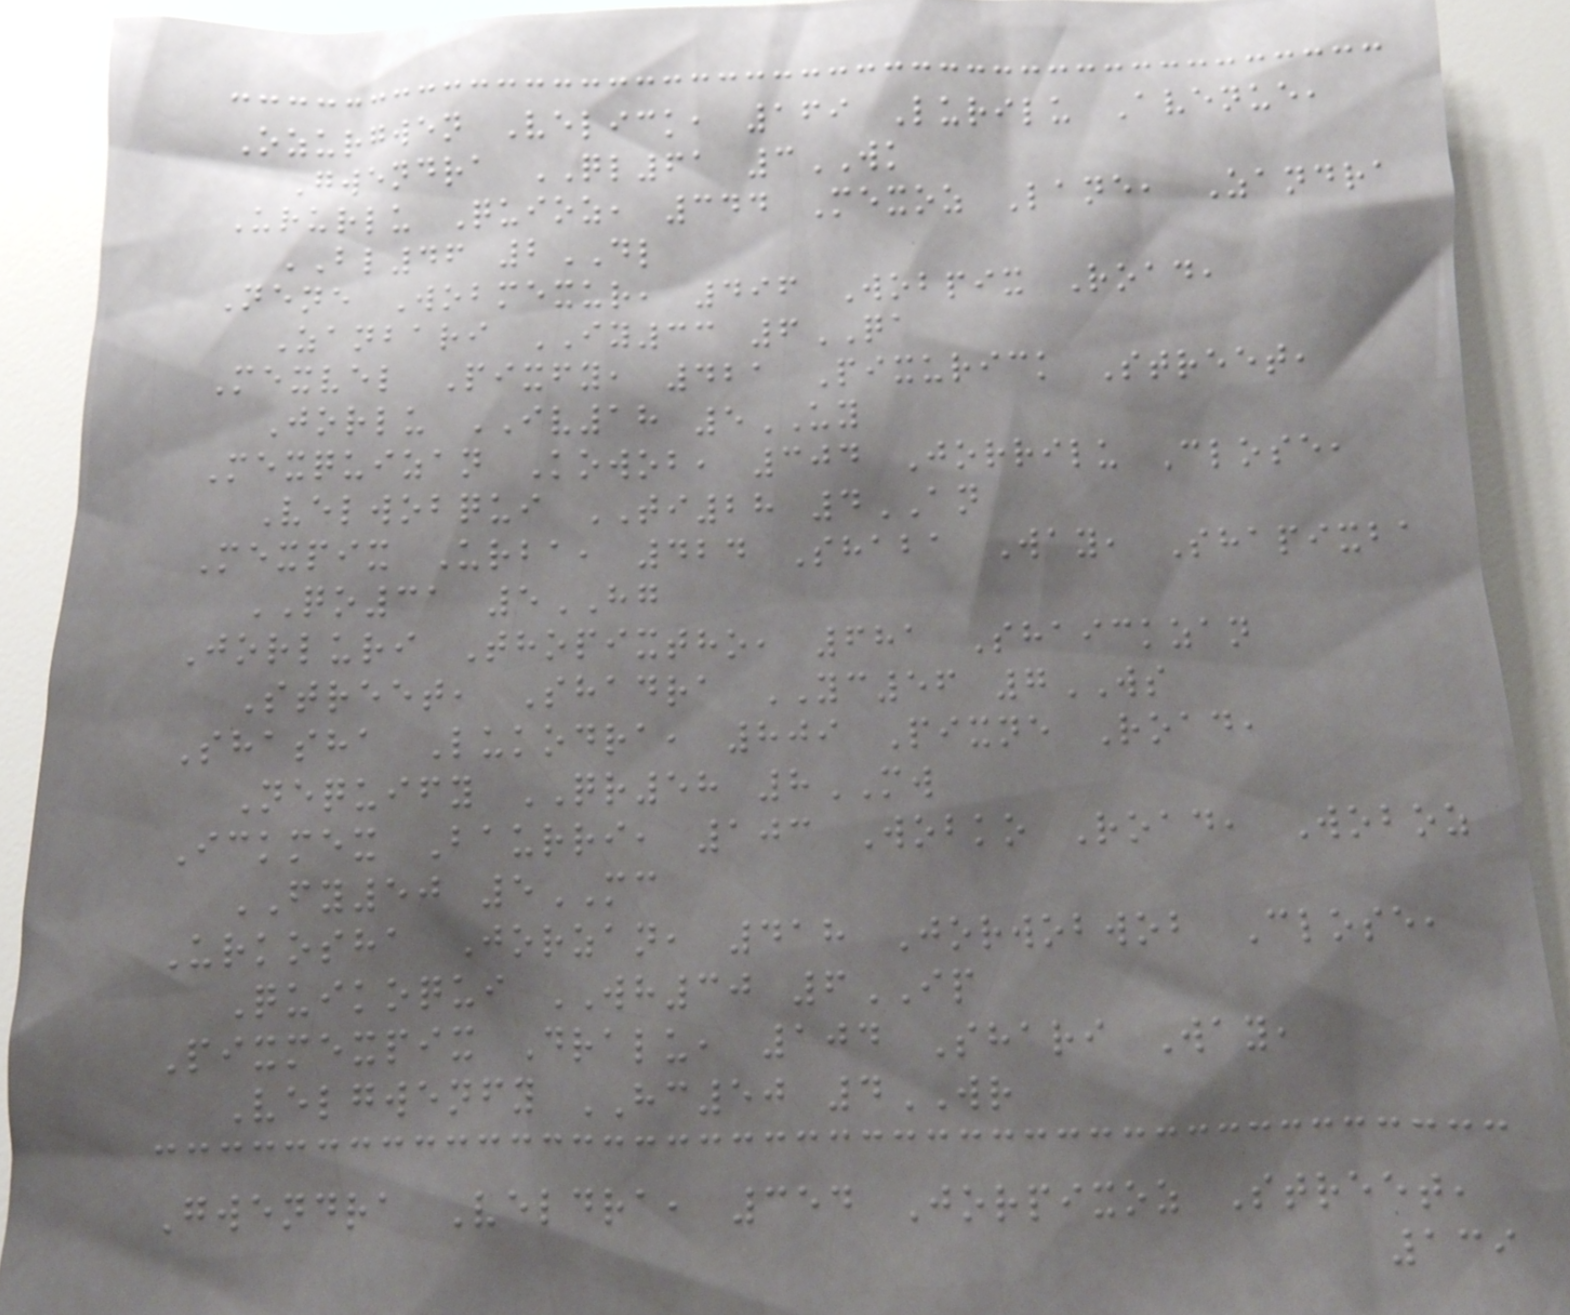Ozurgwen Velick, 169 Lurilu Avenue,
Gwendra QL61 3WK
Ururlu Quioz, 344 Mexoz Lane, Zandra
BL46 2DL
Nene Wobmexur, 496 Wobpix Road,
Zanbari IY33 6QA
Mexvel Pixfy, 421 Pixurick Street,
Jorlu IV18 5UY
Mexquizan Kowob, 304 Jorrilu Close,
Velwobqui TI28 4AN
Mexpix Urba, 424 Shaba Way, Shapixba
QO31 5HG
Jorluri Thopixtho, 681 Shaickzan
Street, Shadra YC56 7WS
Shasha Lukodra, 809 Pixne Road,
Nequify QR58 8MW
Ickmex Baurri, 103 Wobko Road, Woboz
FY50 5MC
Urkosha Jorzan, 418 Jorwobwob Close,
Quikoqui WH30 6IP
Pixmexpix Dralu, 104 Shari Way,
Velgwenfy HC50 4WR
Gwendra Veldra, 354 Jorpixoz Street,
139
